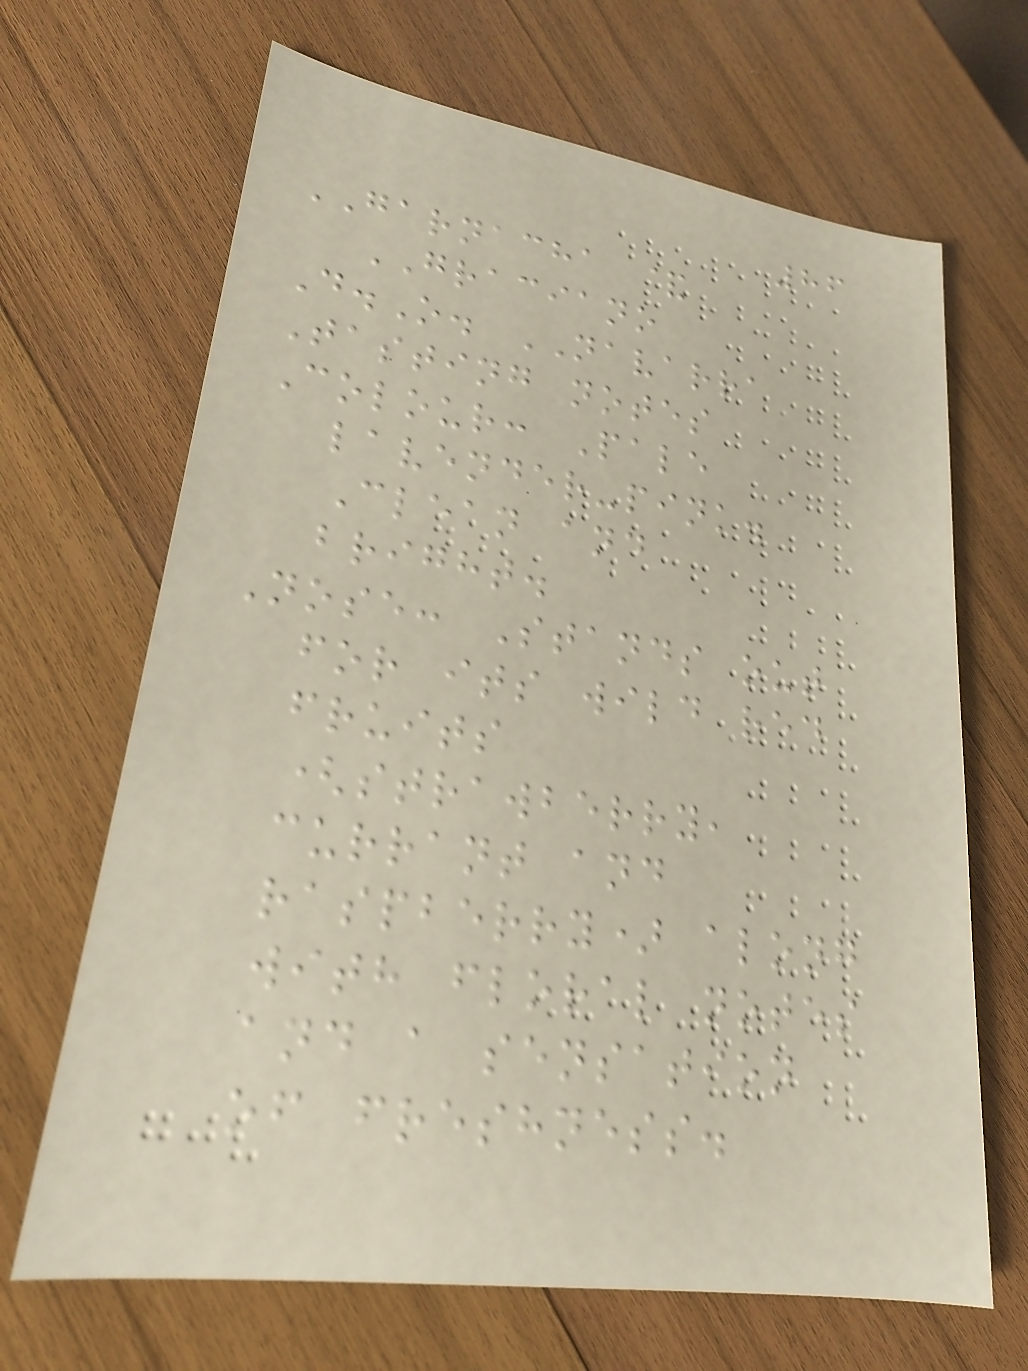86
GARNACHA &
GRACIANO
D.O. NAVARRA
Tasting notes
Colour: Pale
lavender-pink.
Clean and
bright.
Nose: Stands out
for its wild red
fruits
(strawberry,
currant and
raspberry) along
with floral notes
and a sensation
of freshness.
